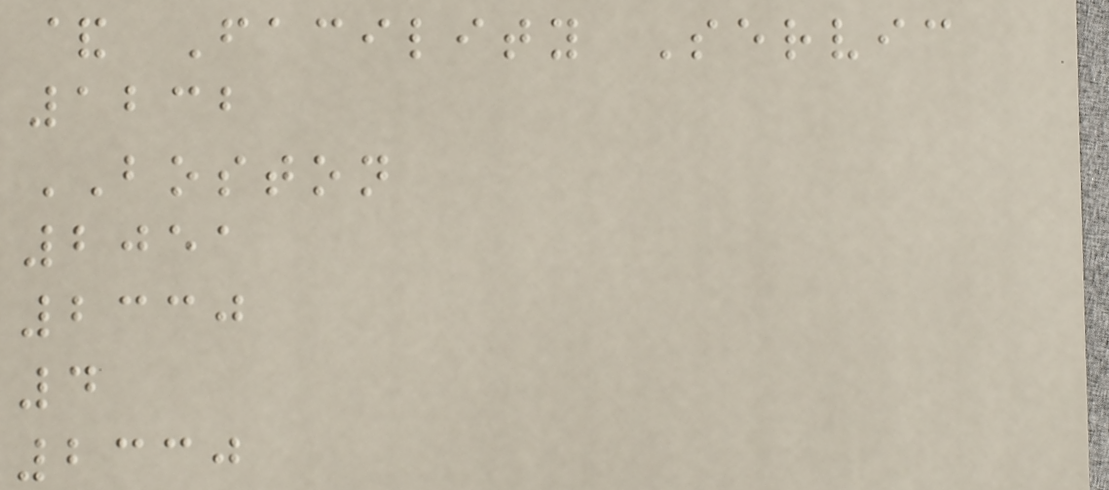& Facility Servic
1232
BOSTON
2051
2330
4
2330
